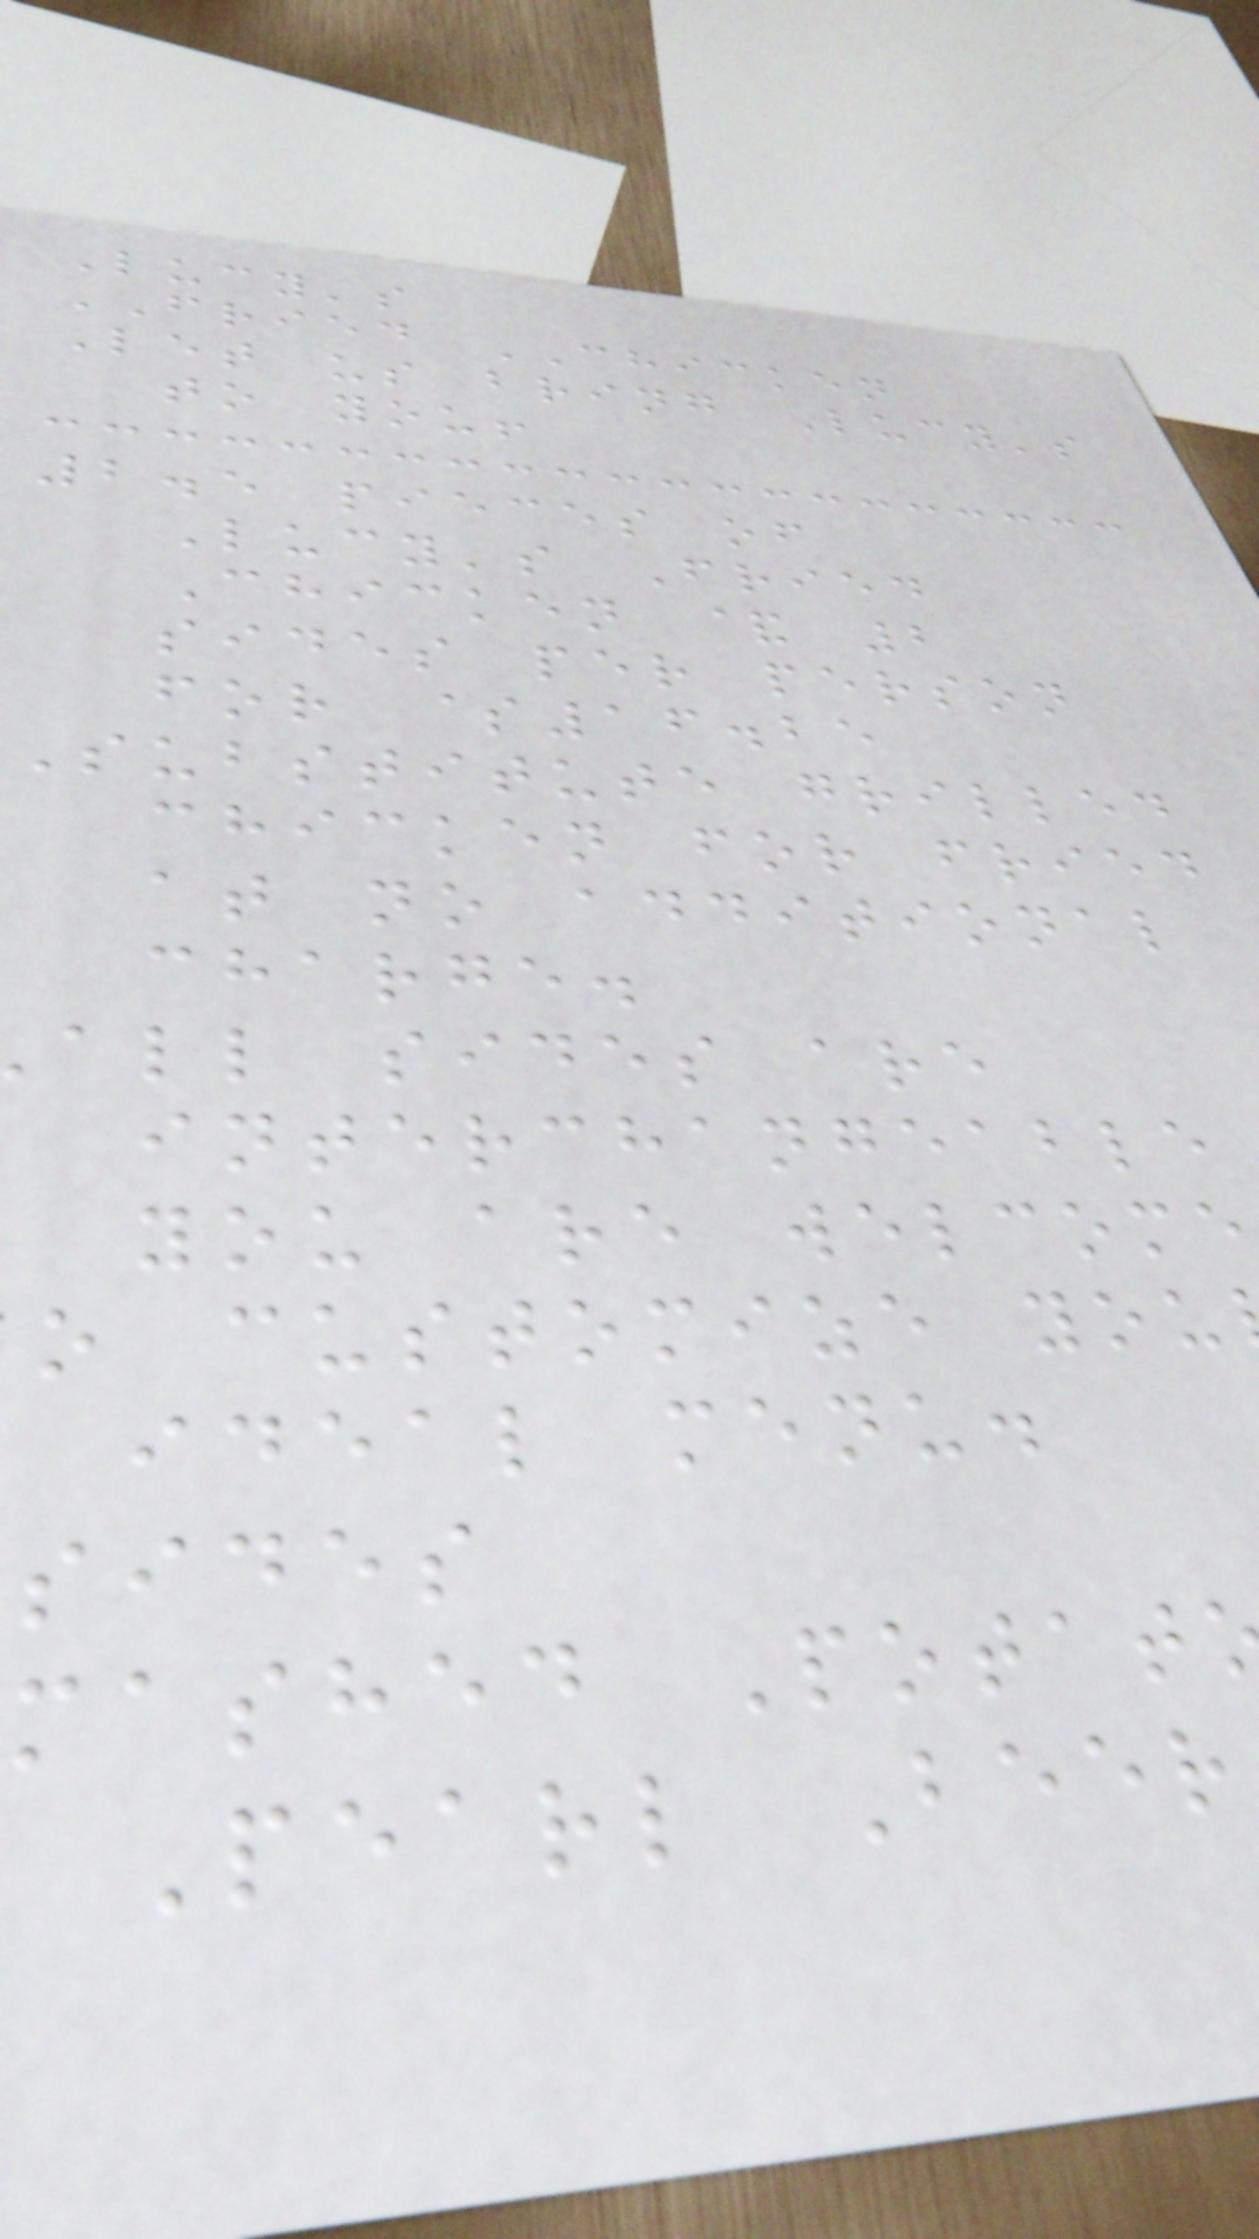Lucy's
FRIED CHICKEN
Let us bring Lucy's
to you!
2.5 pieces of
Lucy's Fried
Chicken & 2
sides per person
for $16.25
Substitute grilled
chicken for fried
at no additional
charge.
all sides are
interchangeable
you are welcome
o customize you
ideal menu.
sides
mashed Potat
Pearl Beer
